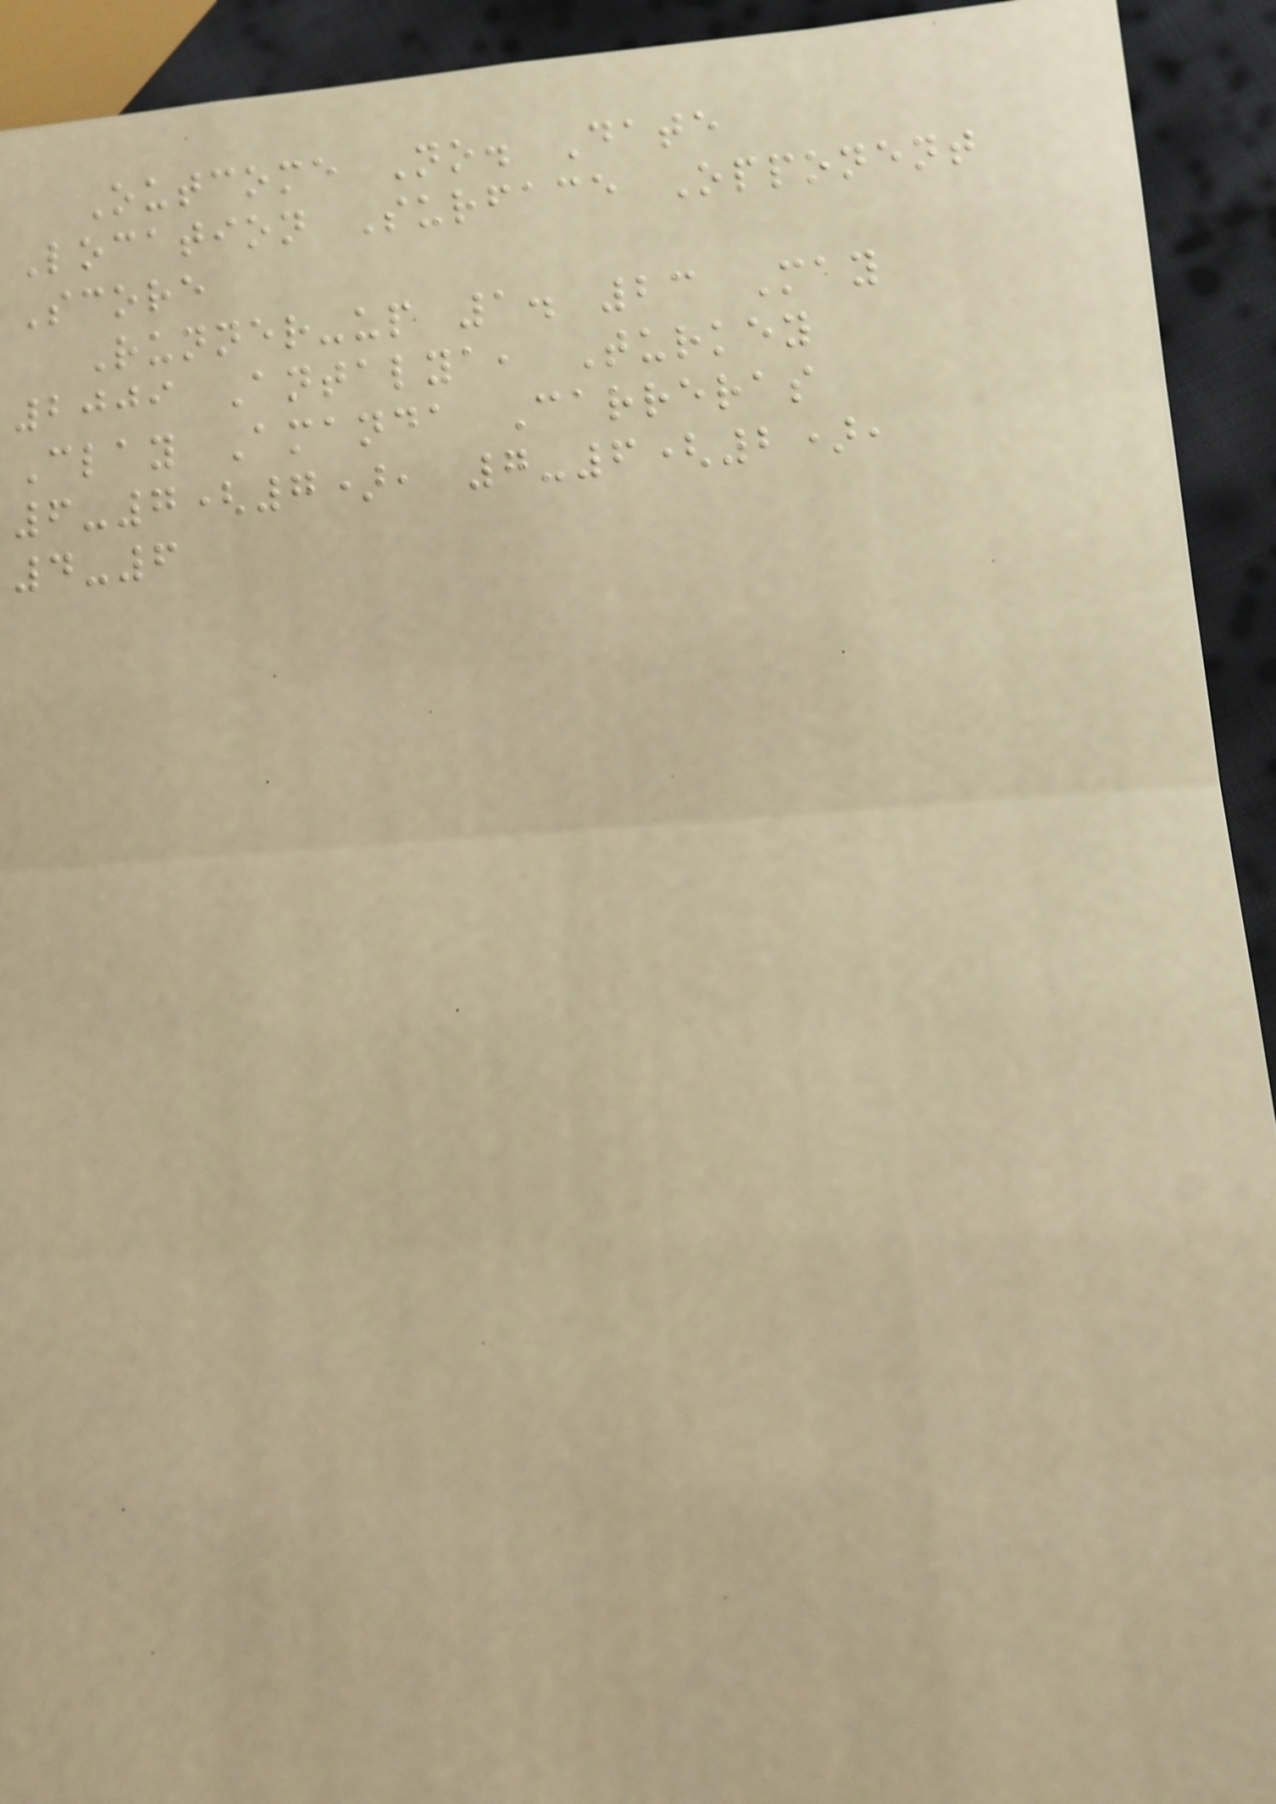Outcome No. Date
Location Surface Opponent
Score
Runner-up 1. 23 May
2009 Antalya, Turkey
Clay Amanda Carreras
6-7(7), 7-6(2),
4-6
